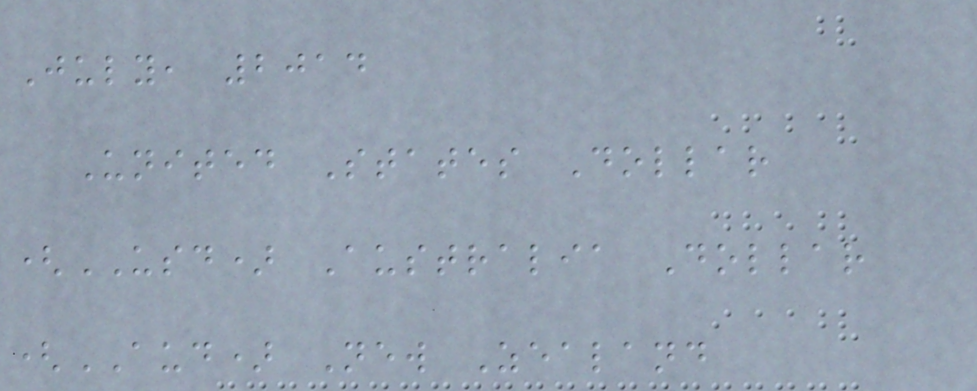July, 2014
United States Dollar
(USD) Australia Dollar
(AUD) New Zealand
